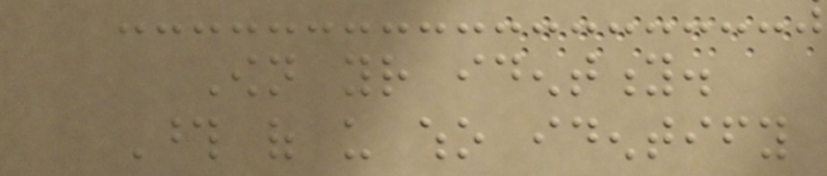Own your identity.
Those of us who identify
